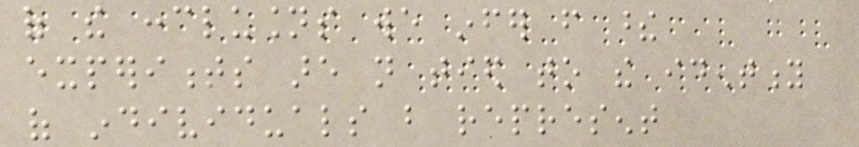of the conclusions we infer from these
experiments are not tied to the identity
of individuals but represent
